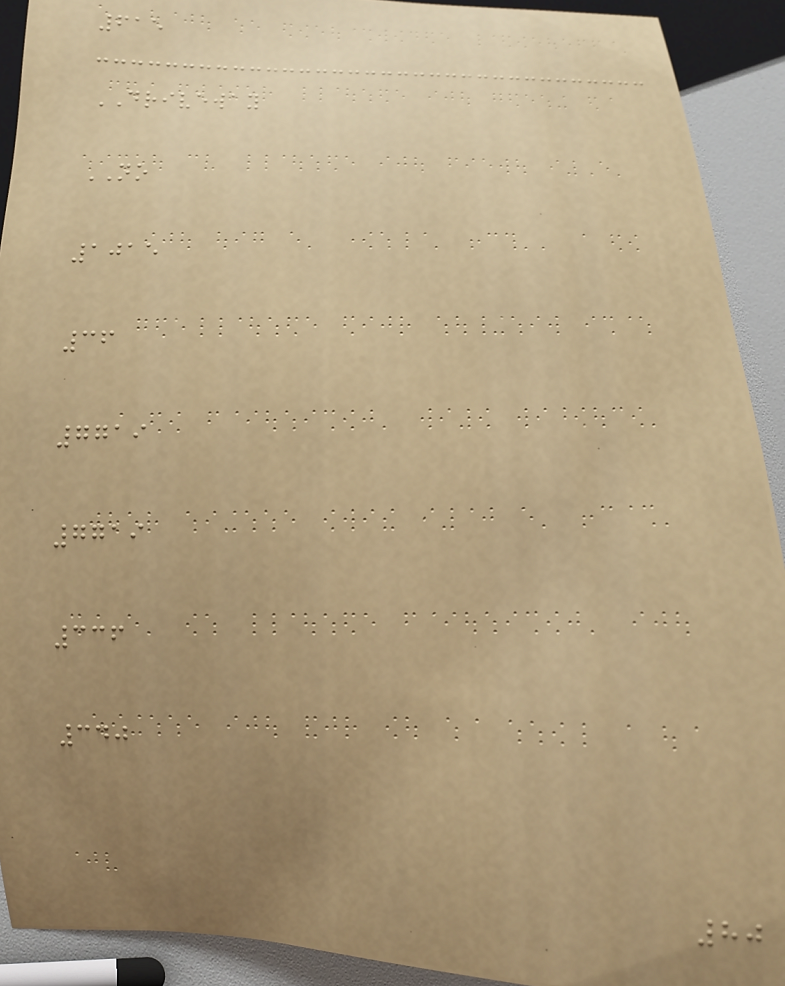615
DRIVEWAY
NO
1015
36
7719
7719
336
340
80
